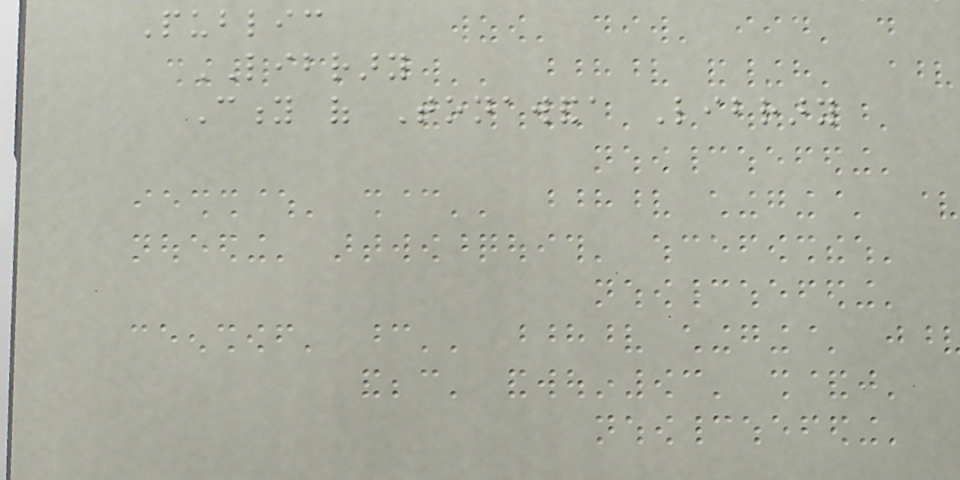Public
LIBRARY
City of Tonawanda Library
